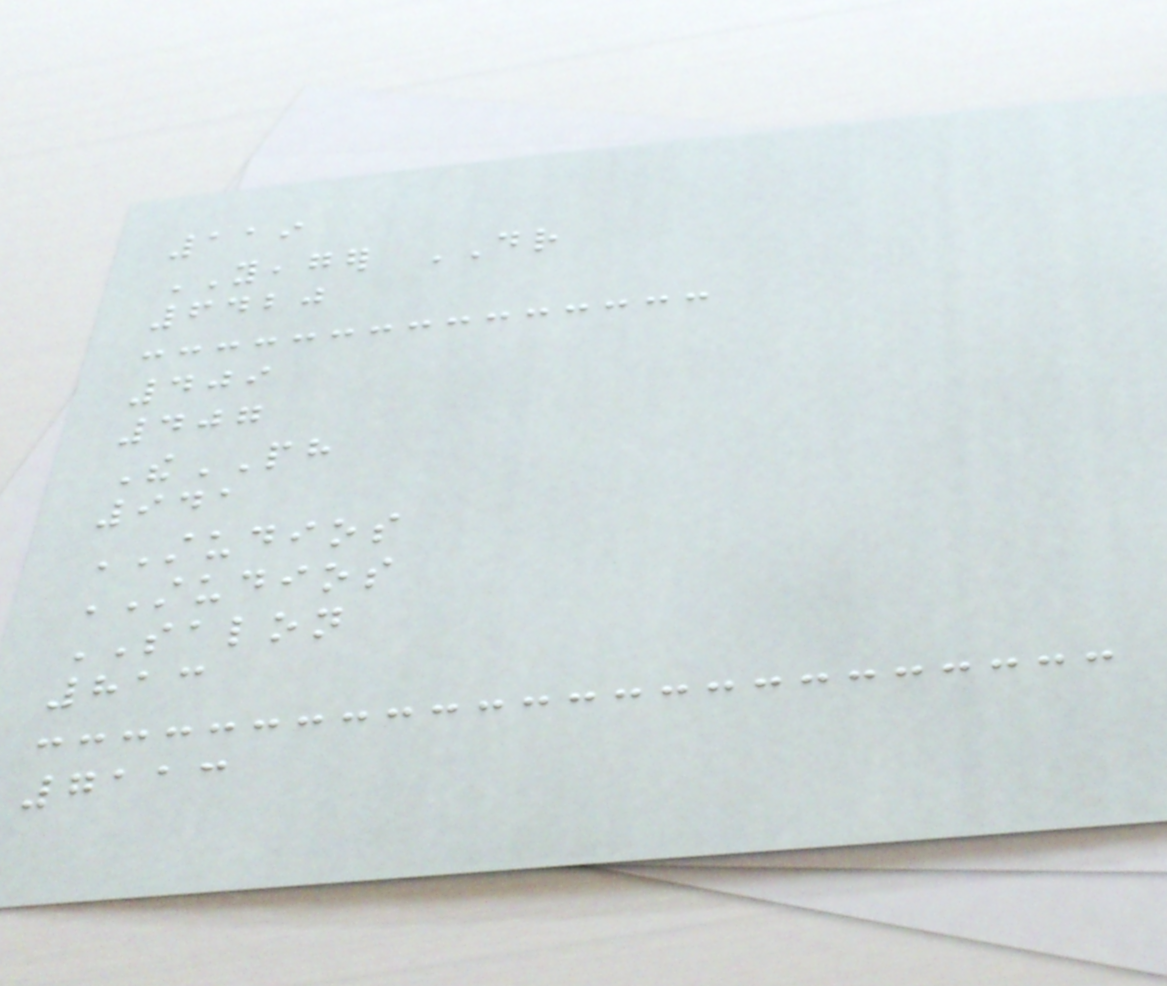119
YEAGER DR
6420
409
407
ThePH
941
STUDIOS
STUDIOS
SALON
813
7113
